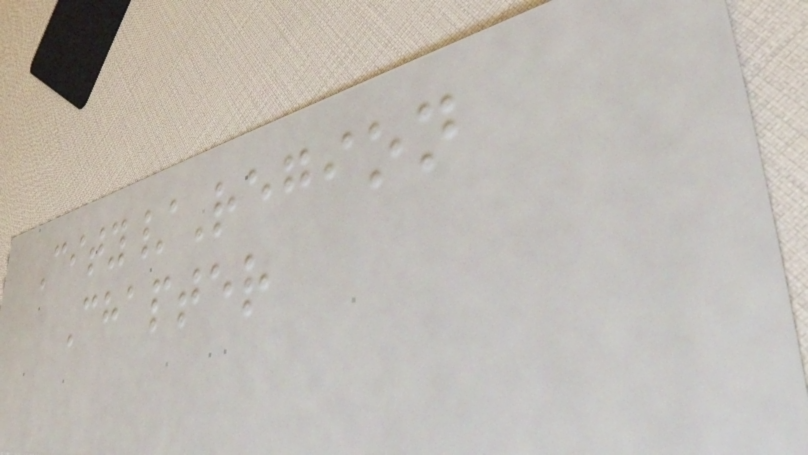City/Region
Chapter
